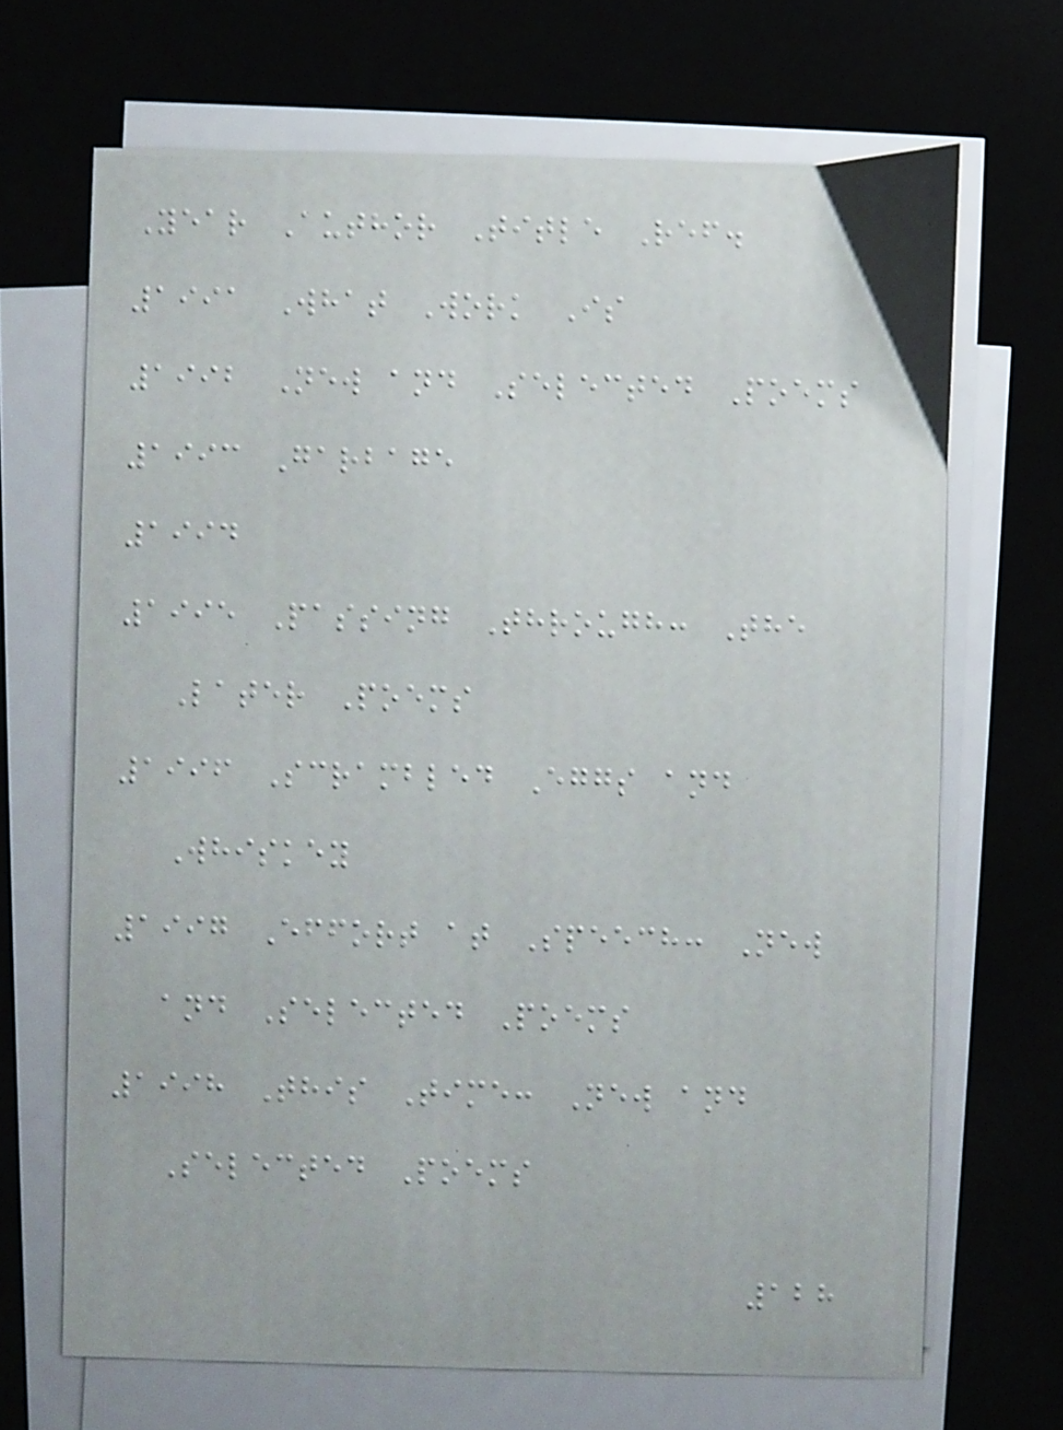Year Author Title Ref.
1991 What Work Is
1992 New and Selected Poems
1993 Garbage
1994
1995 Passing Through: The
Later Poems
1996 Scrambled Eggs and
Whiskey
1997 Effort at Speech: New
and Selected Poems
1998 This Time: New and
Selected Poems
128
